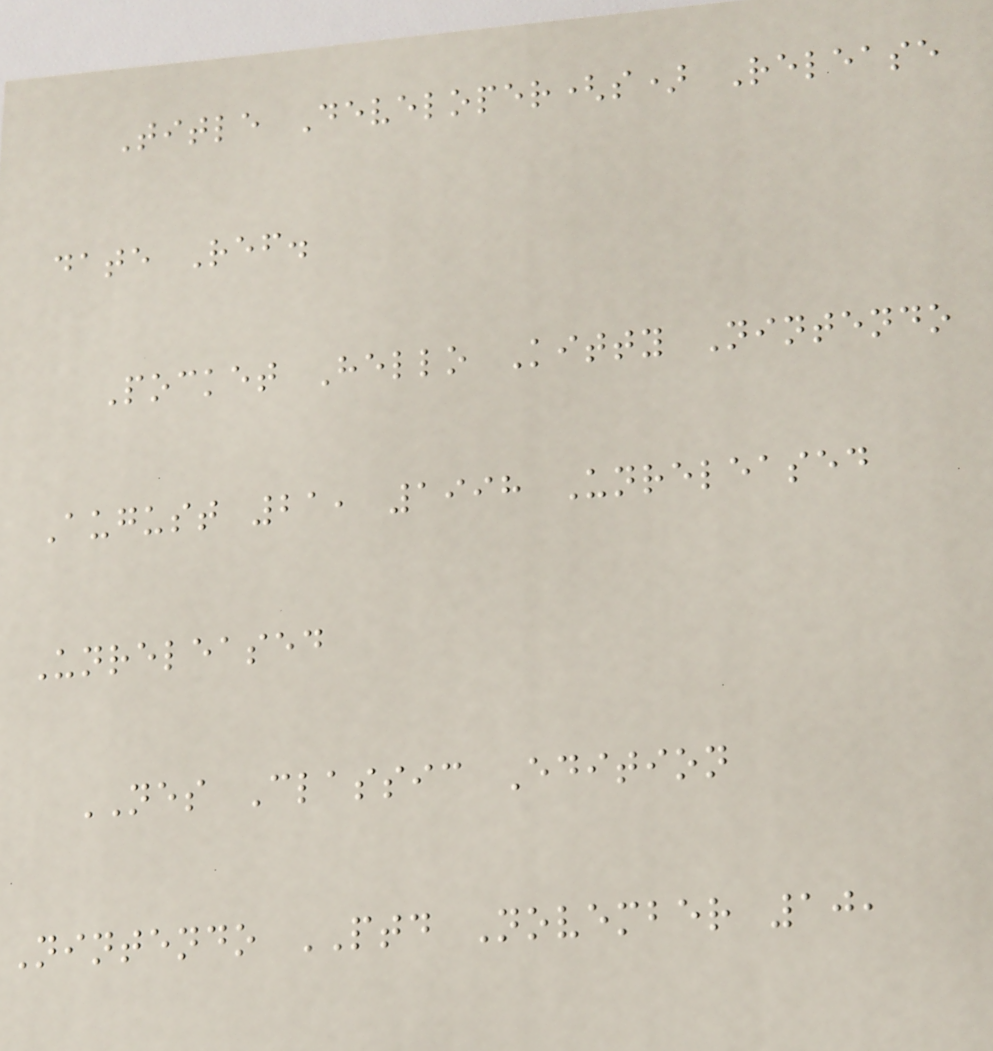Title Developer(s) Release
date Ref.
Pocket Hello Kitty Nintendo
August 21, 1998 Unreleased
Unreleased
NES Classic Edition
Nintendo PTD November 10,
